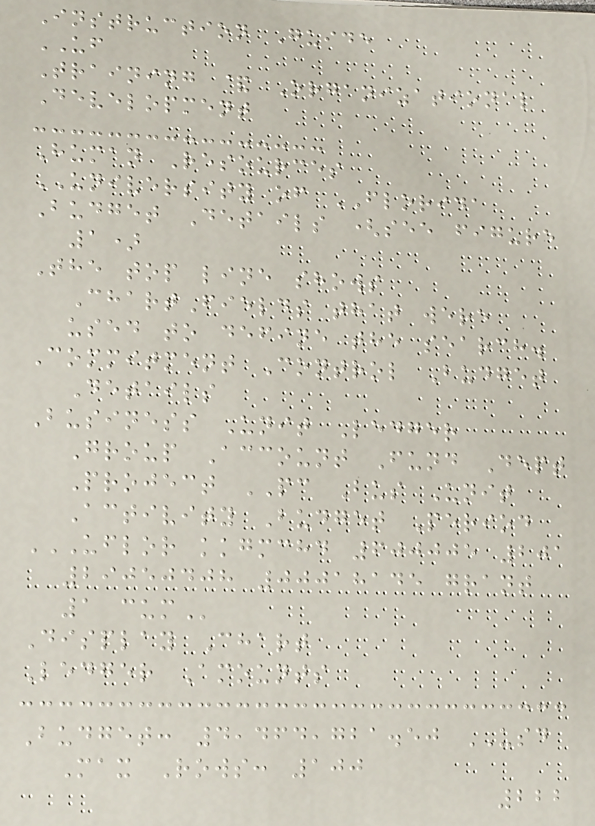Instruction Guide
UF
Training & Organizational
Development
Human Resources
UNIVERSITY of FLORIDA
Budget Details (see figure
1)
The top line shows
ChartFields that were
used to define the search.
Commitment Control Budget
Details
Business Unit Ledger
Group Account Fund Dept
Project PC Bus Unit
Activity Budget Period
UFLOR KKGMCHD 600005 201
29050408 00018145 GRANT
1 CUM
Display Chart
Ledger Amounts
Budget: 4,464,721.50 USD
Max Rows: 100
222
